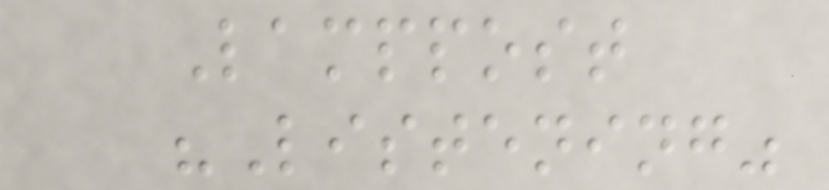Lamppost
"Listening"
